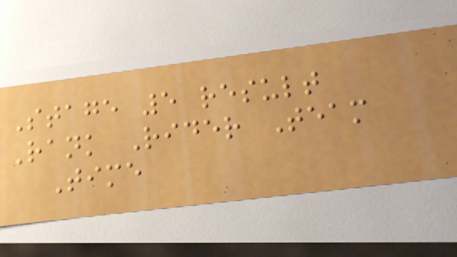Stage 5 result
Rank Rider Team
Time
